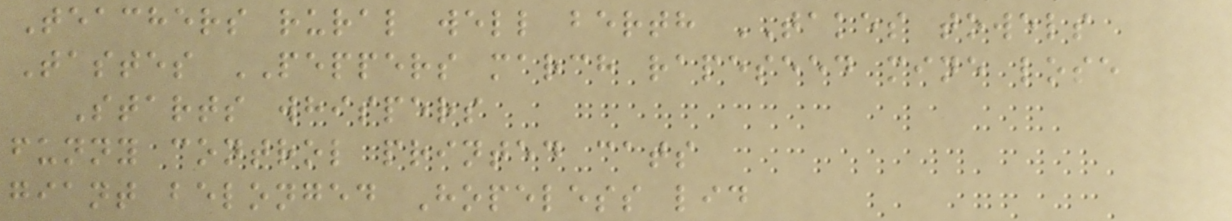Teachers rural well berth TAKES towels
Tastes PEPPERS march rapeseed mine lose
Starts whispers
funny control printed cats
giant belonged Hopeless lid
